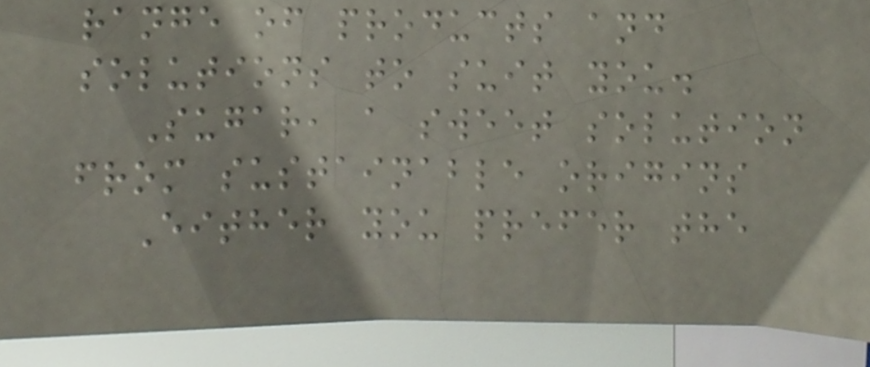range of products and
solutions to suit you.
Sugar, a sweet solution
from sustainable origins
Either you prefer the
